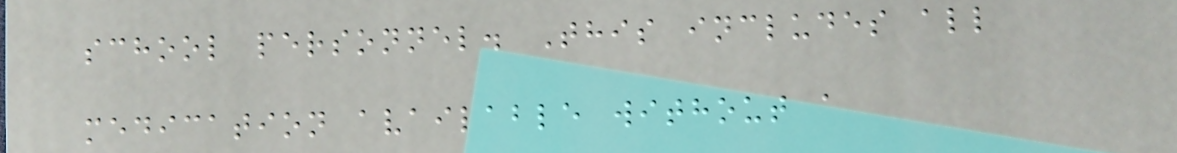school personnel. This includes all
medication available without a
